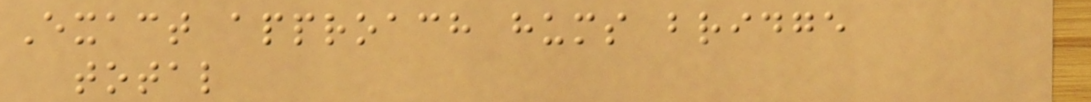Exact approach hums bridge
total
